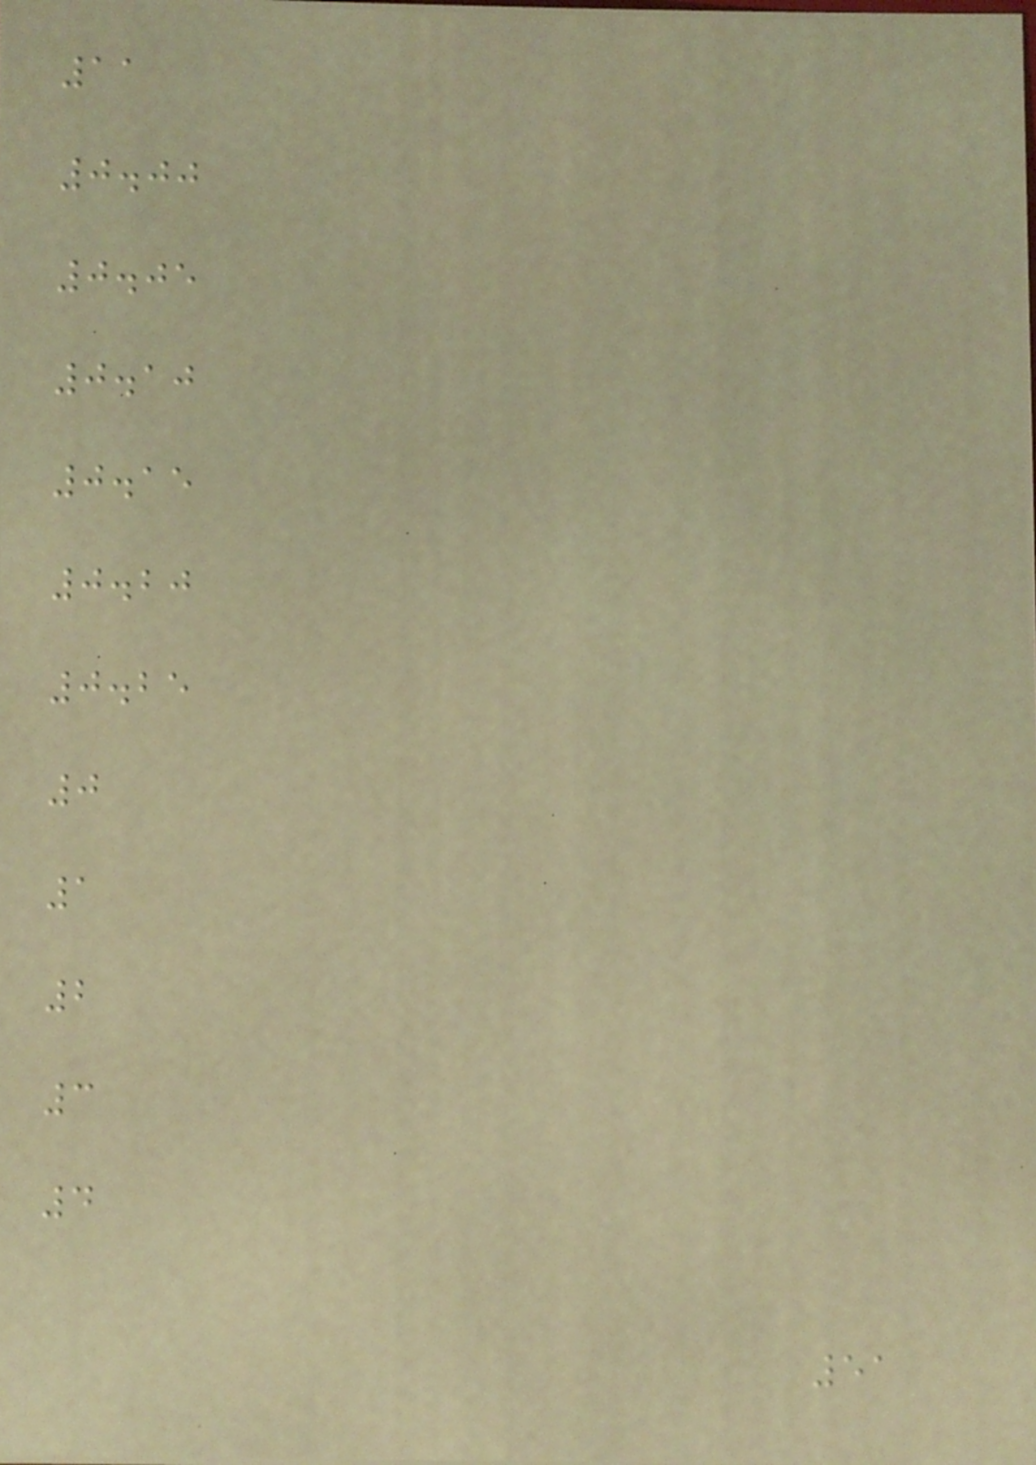11
0.00
0.05
0.10
0.15
0.20
0.25
0
1
2
3
4
51
